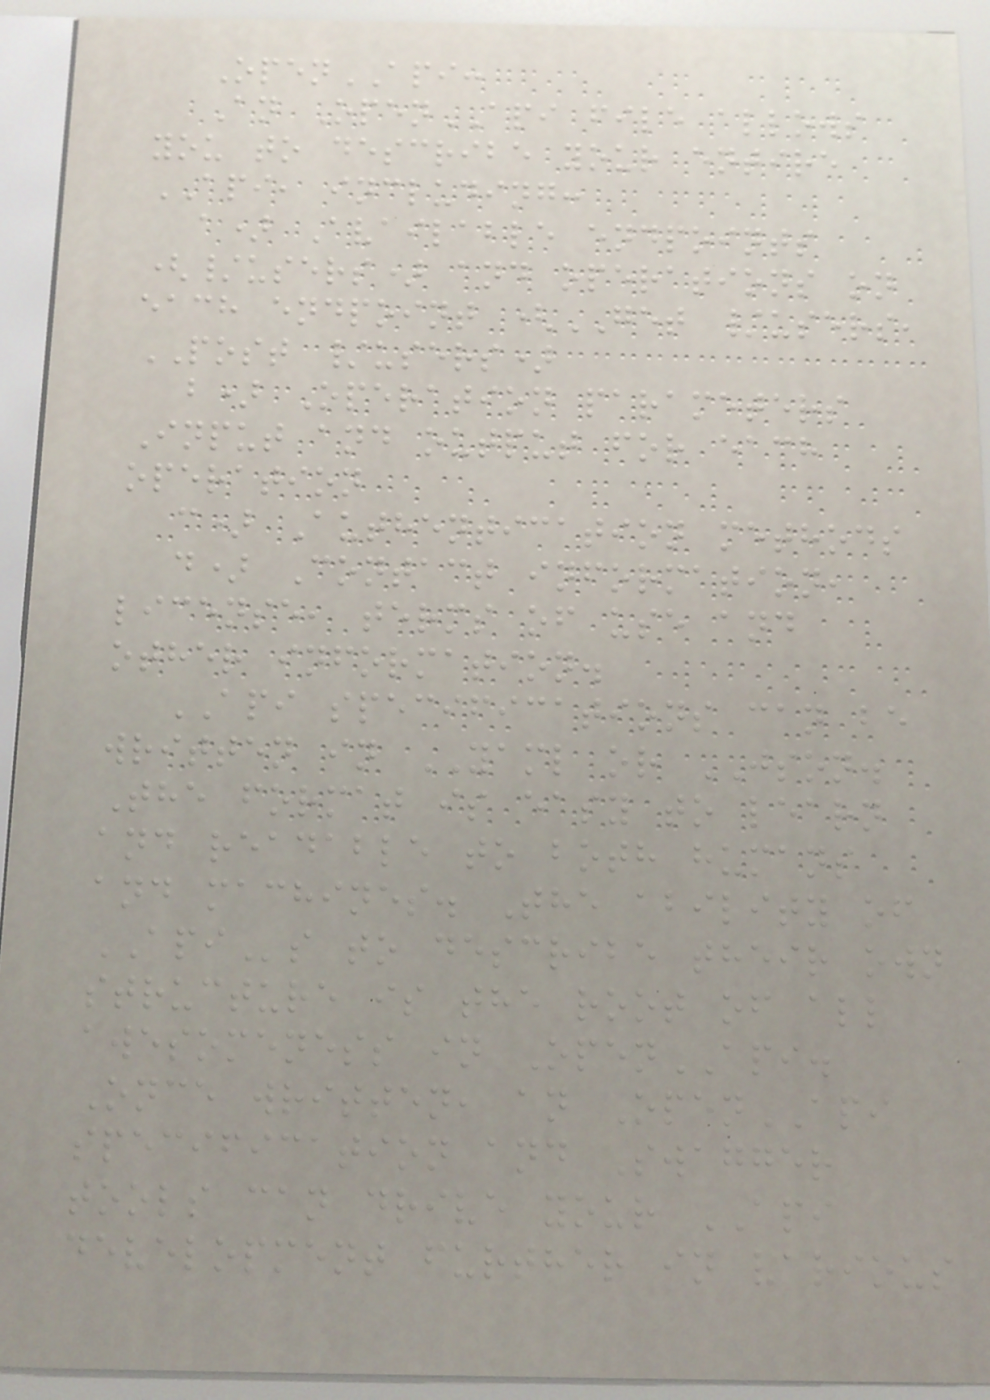OpenAPI:
An OpenAPI file allows
you to describe your entire
API, including:
a) Available endpoints
(/users) and operations on
each endpoint (GET /users,
POST /users)
b) Operation parameters
Input and output for each
operation
c) Authentication methods
d) Contact information,
license, terms of use and
other information.
API specifications can be
written in YAML or JSON.
The format is easy to learn
and readable to both humans
and machines. The ability of
APIs to describe their own
structure is the root of all
awesomeness in OpenAPI.
Once written, an OpenAPI
specification and Swagger
tools can drive your API
development further in various
